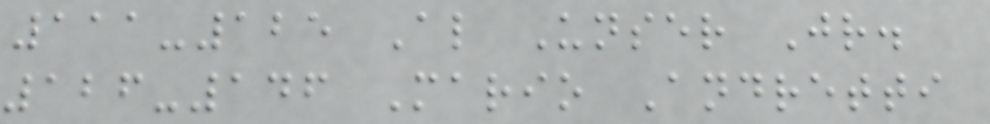111-125 Al Unser Jr.
126-146 Mario Andretti
